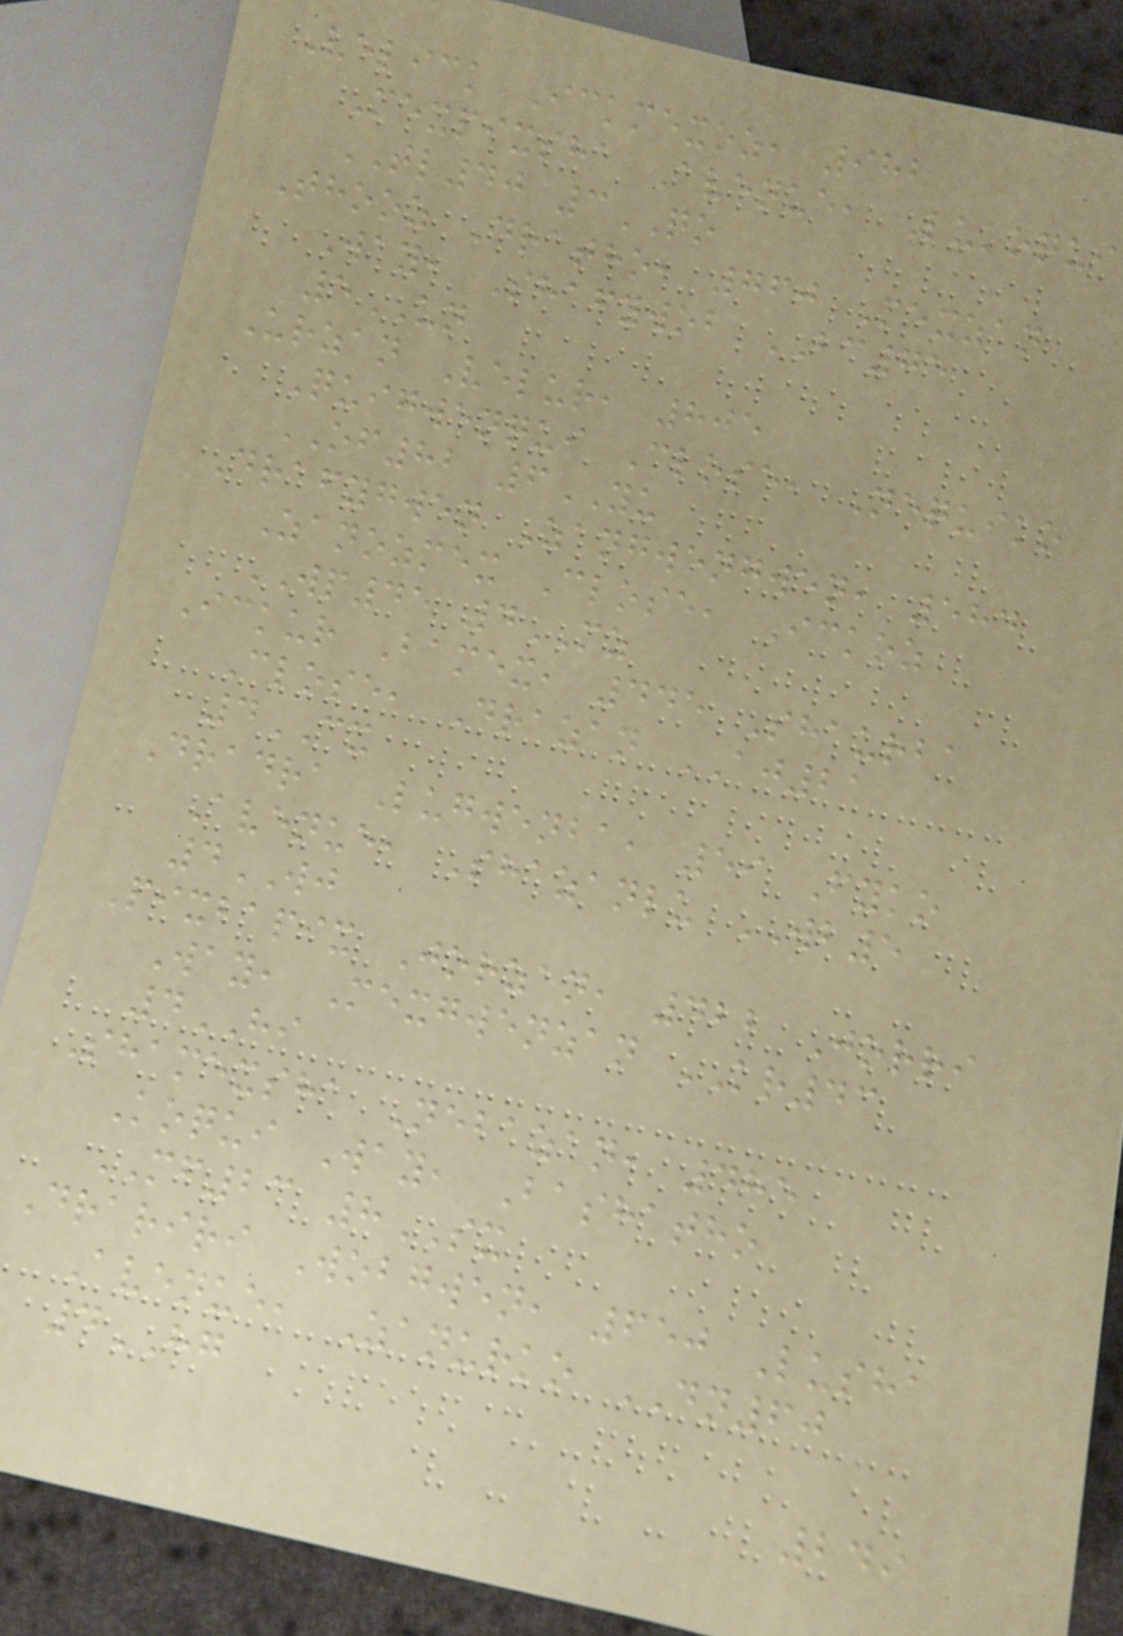Velick Ickmexoz, 982
Mexpixsha Avenue, Lukoqui
TL40 3QO
Thooz Dratho, 760 Mexzan
Way, Shafywob BC75
5UN
Urzan Velur, 805
Quigwenqui Close, Nequiko
OF82 6YU
Drafygwen Zangwengwen, 584
Zanozmex Close, Ickoz
WP45 4MZ
Ickur Bamex, 445 Shaurba
Close, Drazan AJ21
4CX
Dradra Lugwenba, 59 Fyko
Avenue, Shazanlu WB5
4WJ
Pixbapix Jorzan, 422 Jorri
Way, Mexgwenzan KR43
4HI
Shamexsha Nebazan, 485
Koqui Way, Bashatho
MF23 8SX
Drariri Wobgwen, 650 Lusha
Avenue, Zanurko DN60
4HG
249
